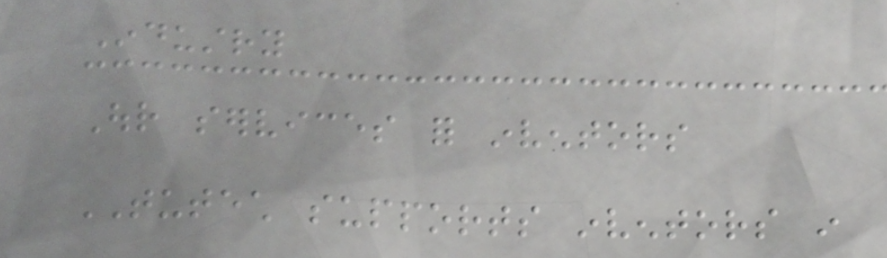Industry
Our services for inventors
TUTECH supports inventors in
